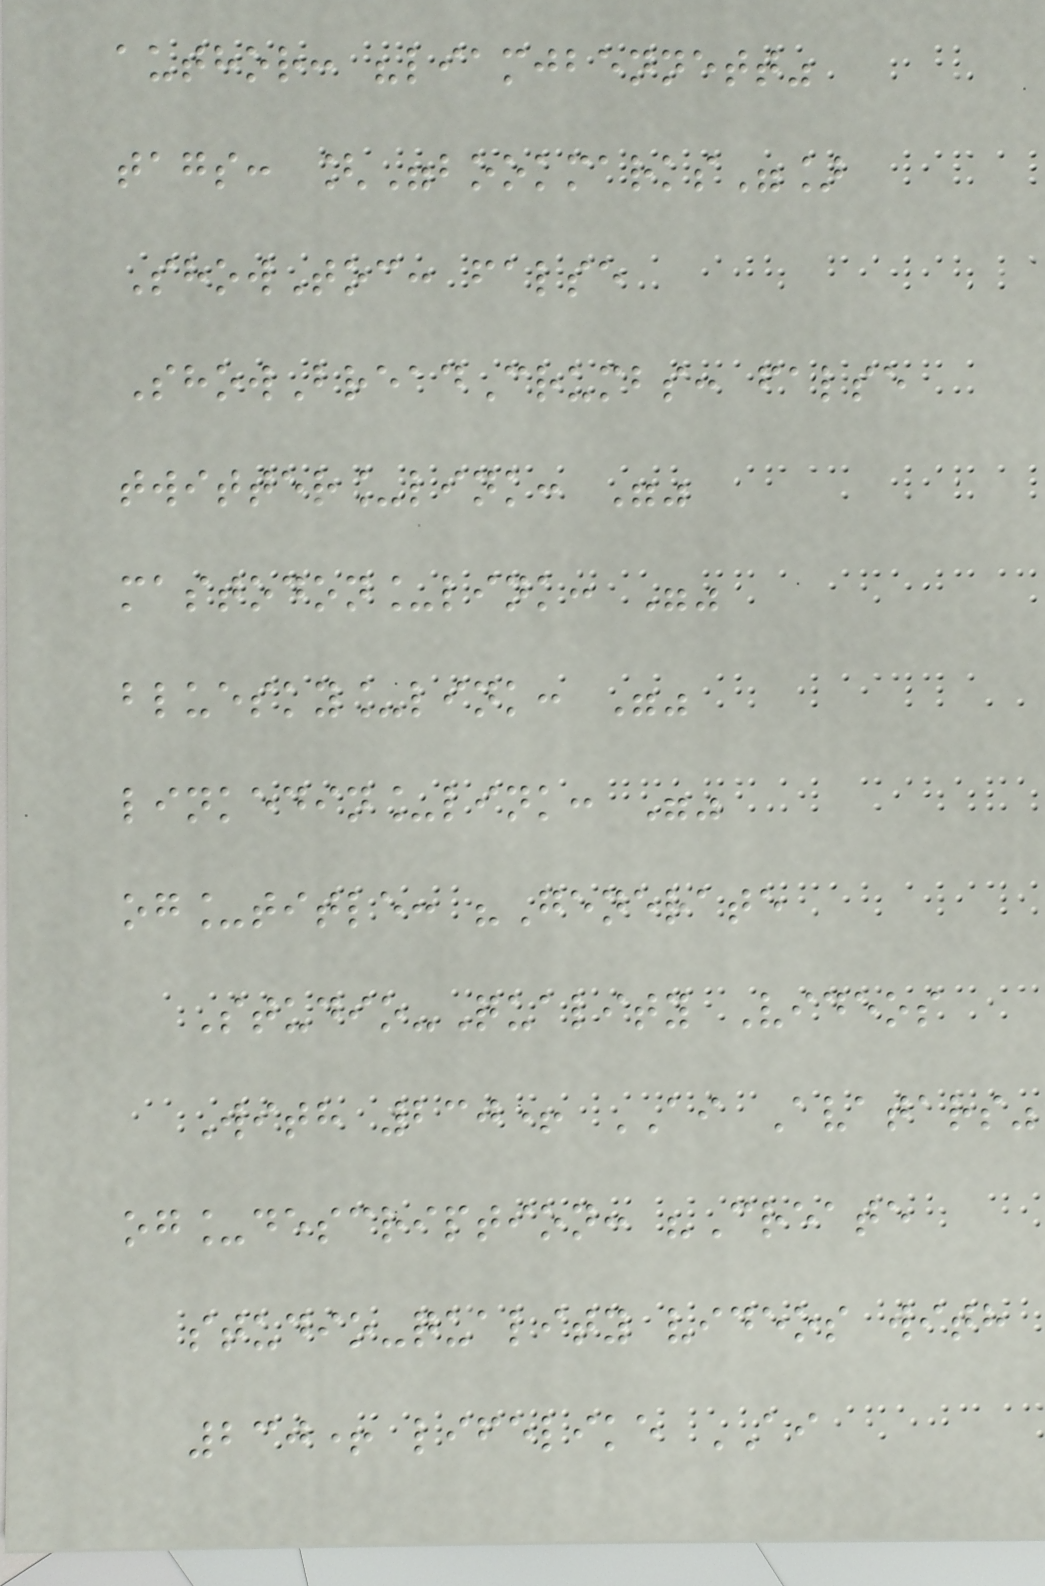author: "liamjbennett"
tags: ["bookmarks"]
ShowToc: false
ShowBreadCrumbs: false
twitter_link: ""
mastodon_link: ""
bluesky_link: ""
linkedin_link: ""
og_title: "Generate
Studio-Quality Videos
With 230+ AI Avatars"
og_description: "Create
studio-quality videos with
230+ lifelike AI
